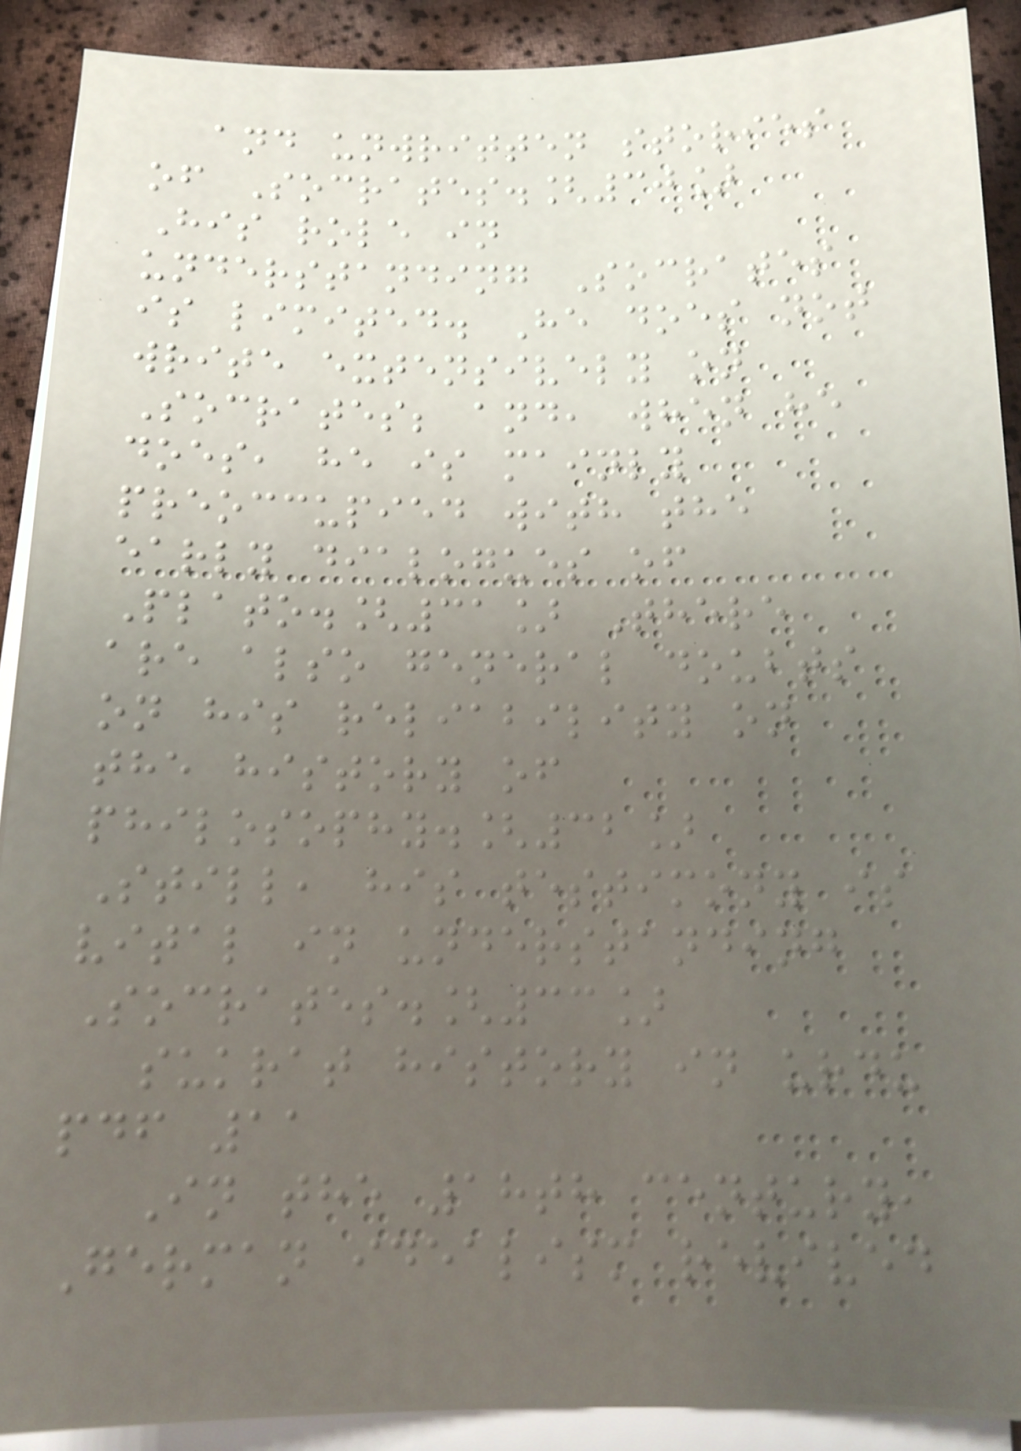and unwritten stories
of Socrates.[30]
His role in
understanding Socrates
is limited. He does not
write extensively on
Socrates; and, when he
does, he is mainly
preoccupied with the
early dialogues of
Plato.[31] There
are also general doubts
on his reliability on
the history of
philosophy.[32]
Still, his testimony is
vital in understanding
Socrates.[33]
sukrat history in urdu
pdf 11
In the 18th century,
German idealism revived
